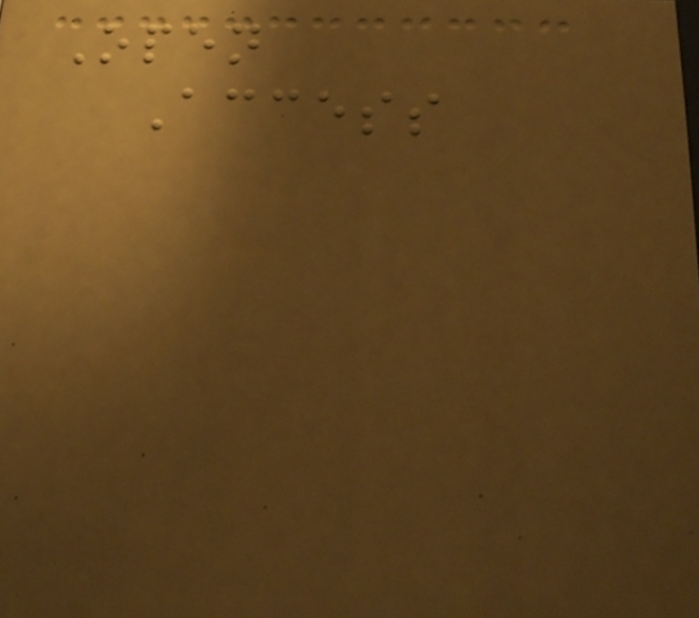Open
Access
